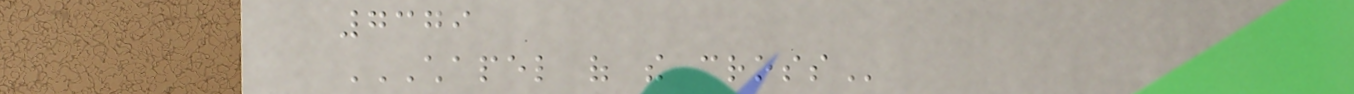7379
CHAPEL OF THE CROSS
